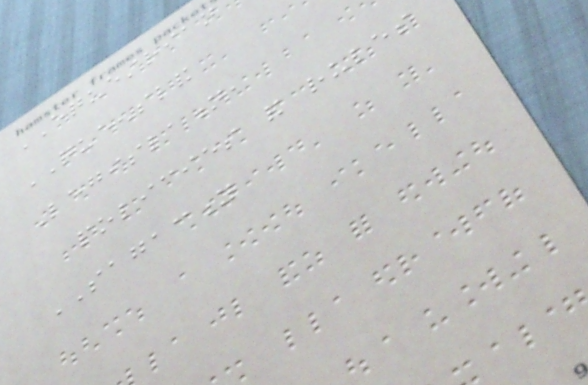EQUESTRIAN
QUEENSLAND
Legislation,
policies and rules
SAGACITY
